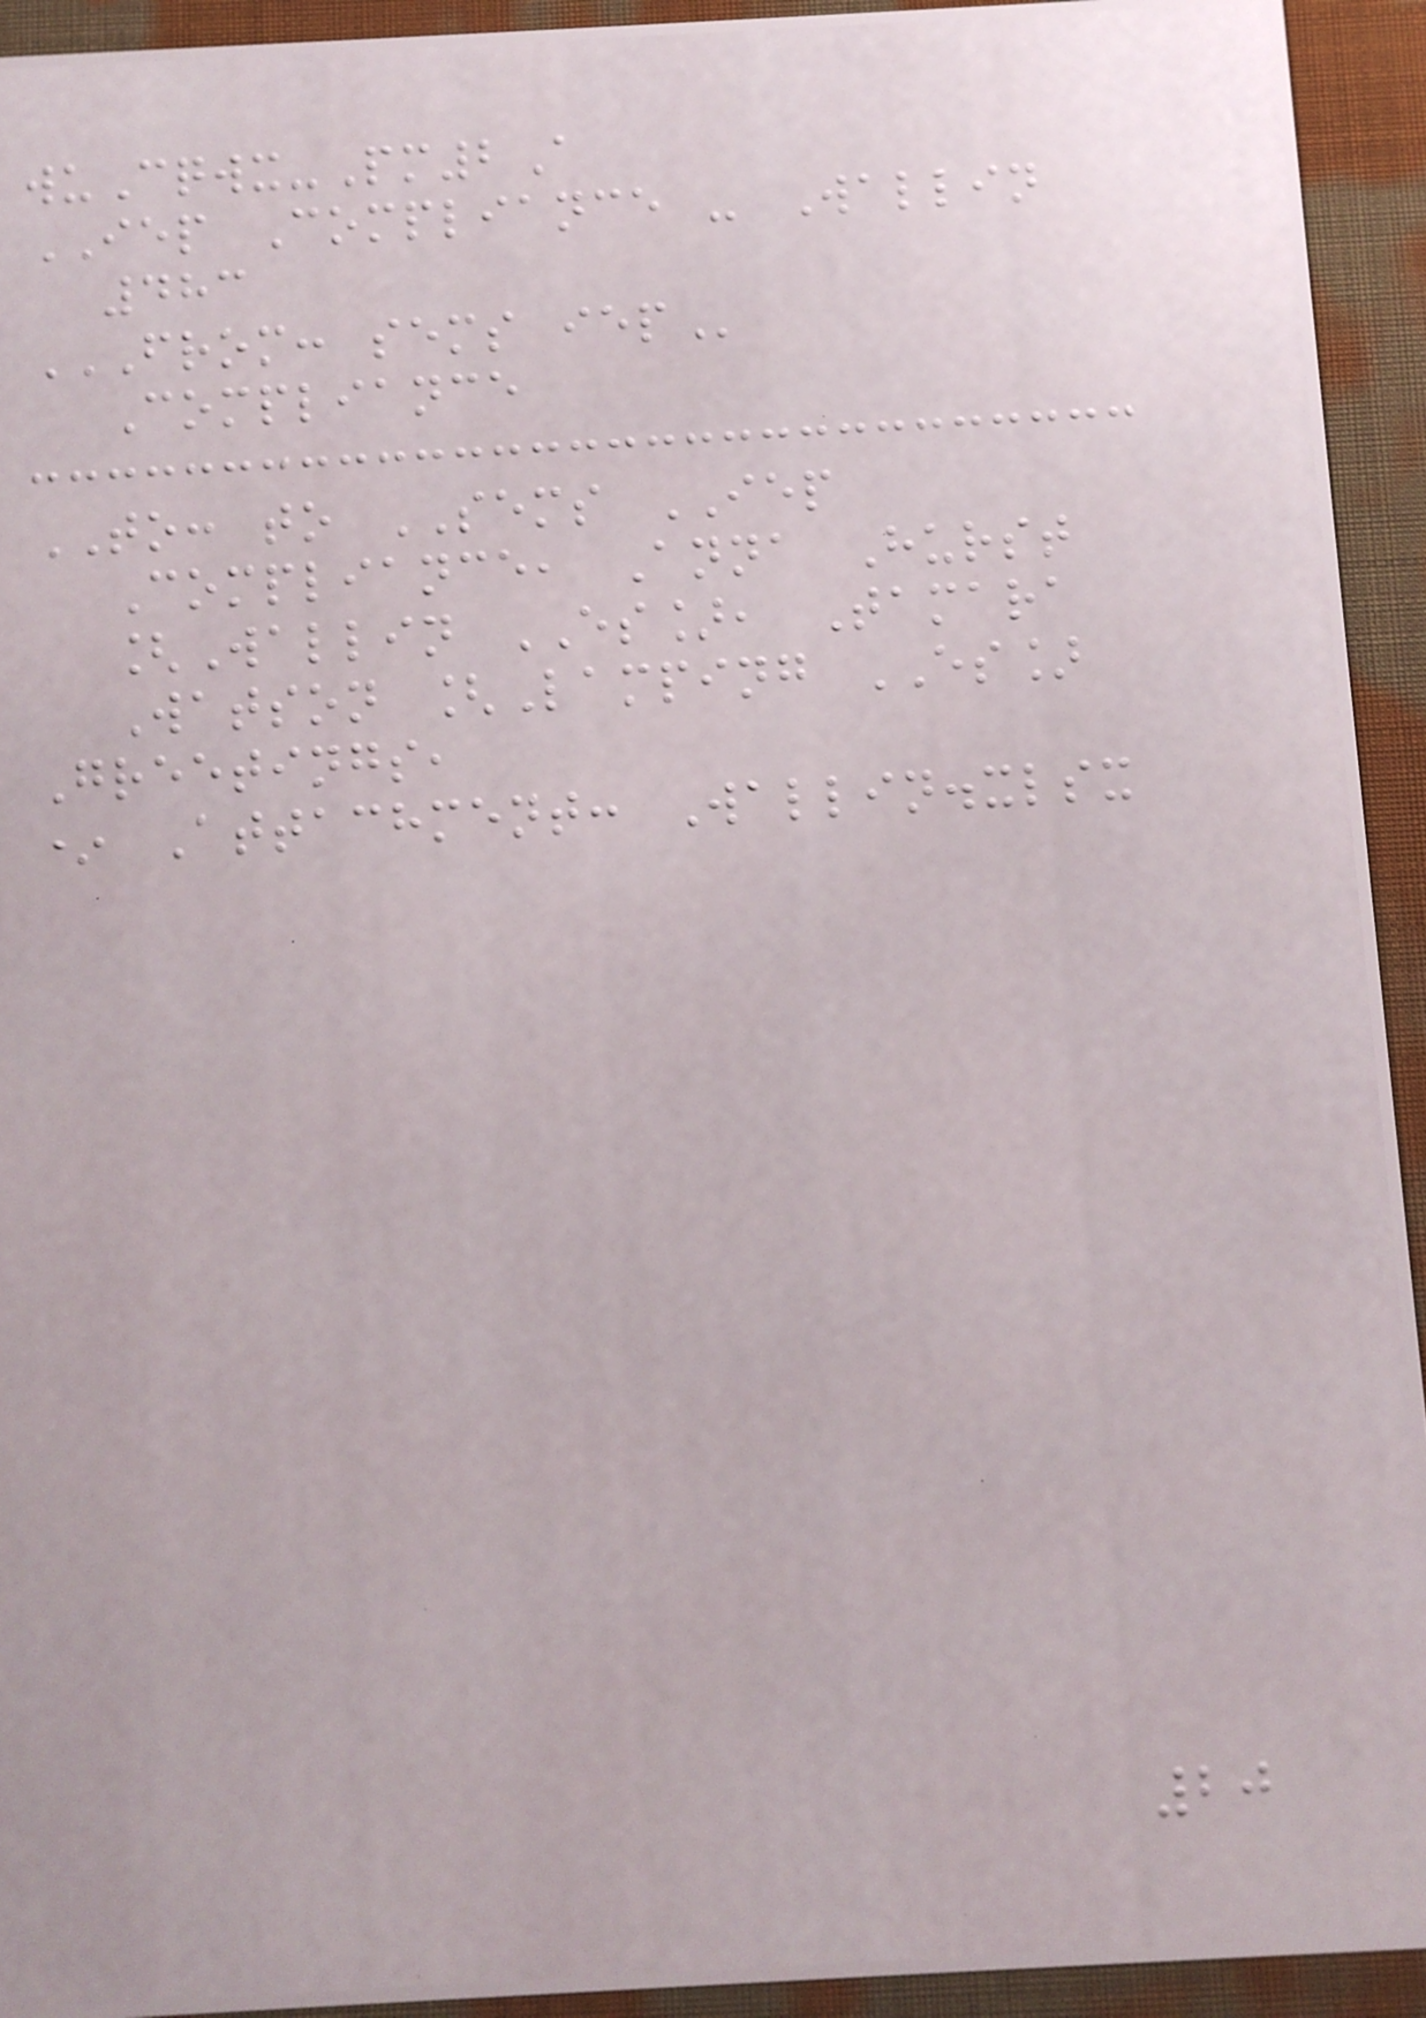wuCqwx-Pm2A
IEP Compliance - Wallin
483
FROM: SEMS IEP
Compliance
TO: to SEMS IEP
Compliance, Anna Hurst
[Wallin ES], Tamara
Watson [Lamping ES]
Greetings,
* Attachment: Wallin.xlsx
20
